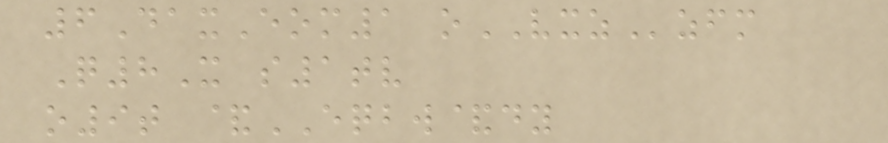6DaxEom1 oVXZzfm
Q8X s1tv
o9t &EQBW&dy
